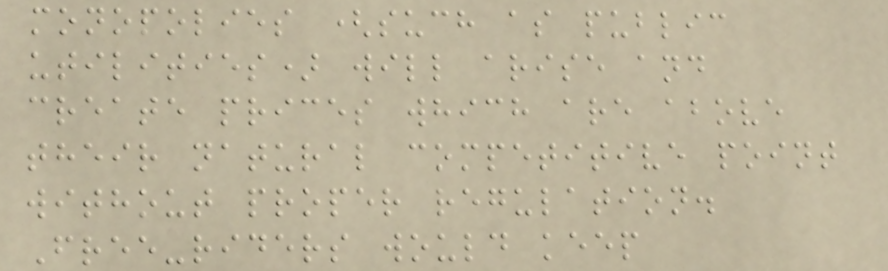monopolies (such as public
utilities) will arise and
create prices which are above
their natural competitive point
without proper regulation.
Free-riders would keep
